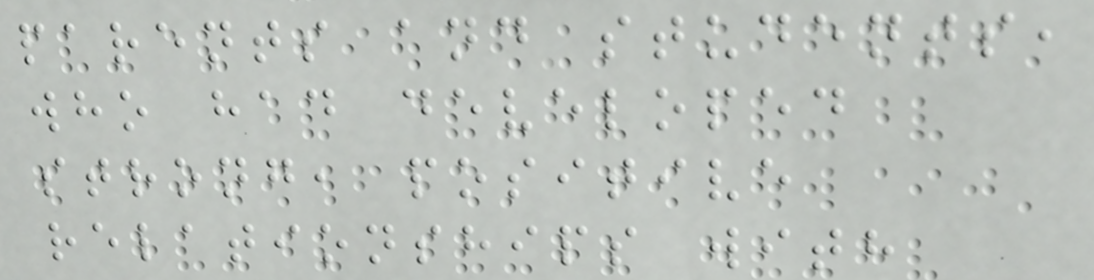parents and students,
who had developed
strong, positive
relationships with
